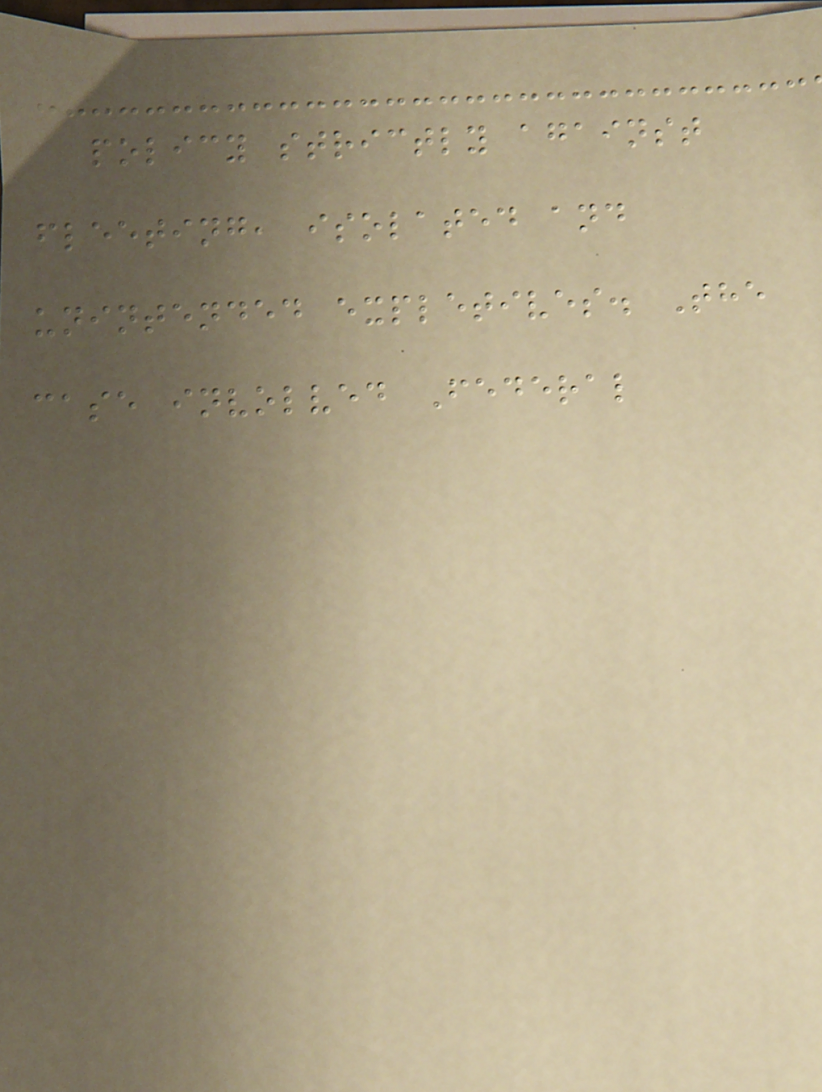policy strictly against
fleeting, isolated and
unintended expletives. The
case involved Federal
